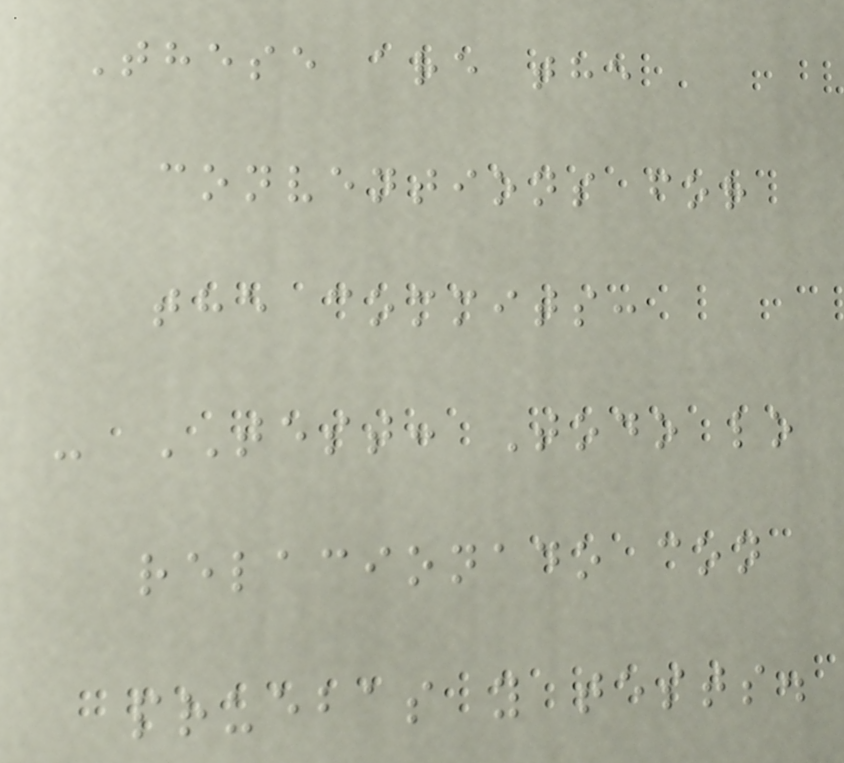These are the
conventions for
the commits:
- TEST: Todo lo
relacionado con
pruebas y tests.
